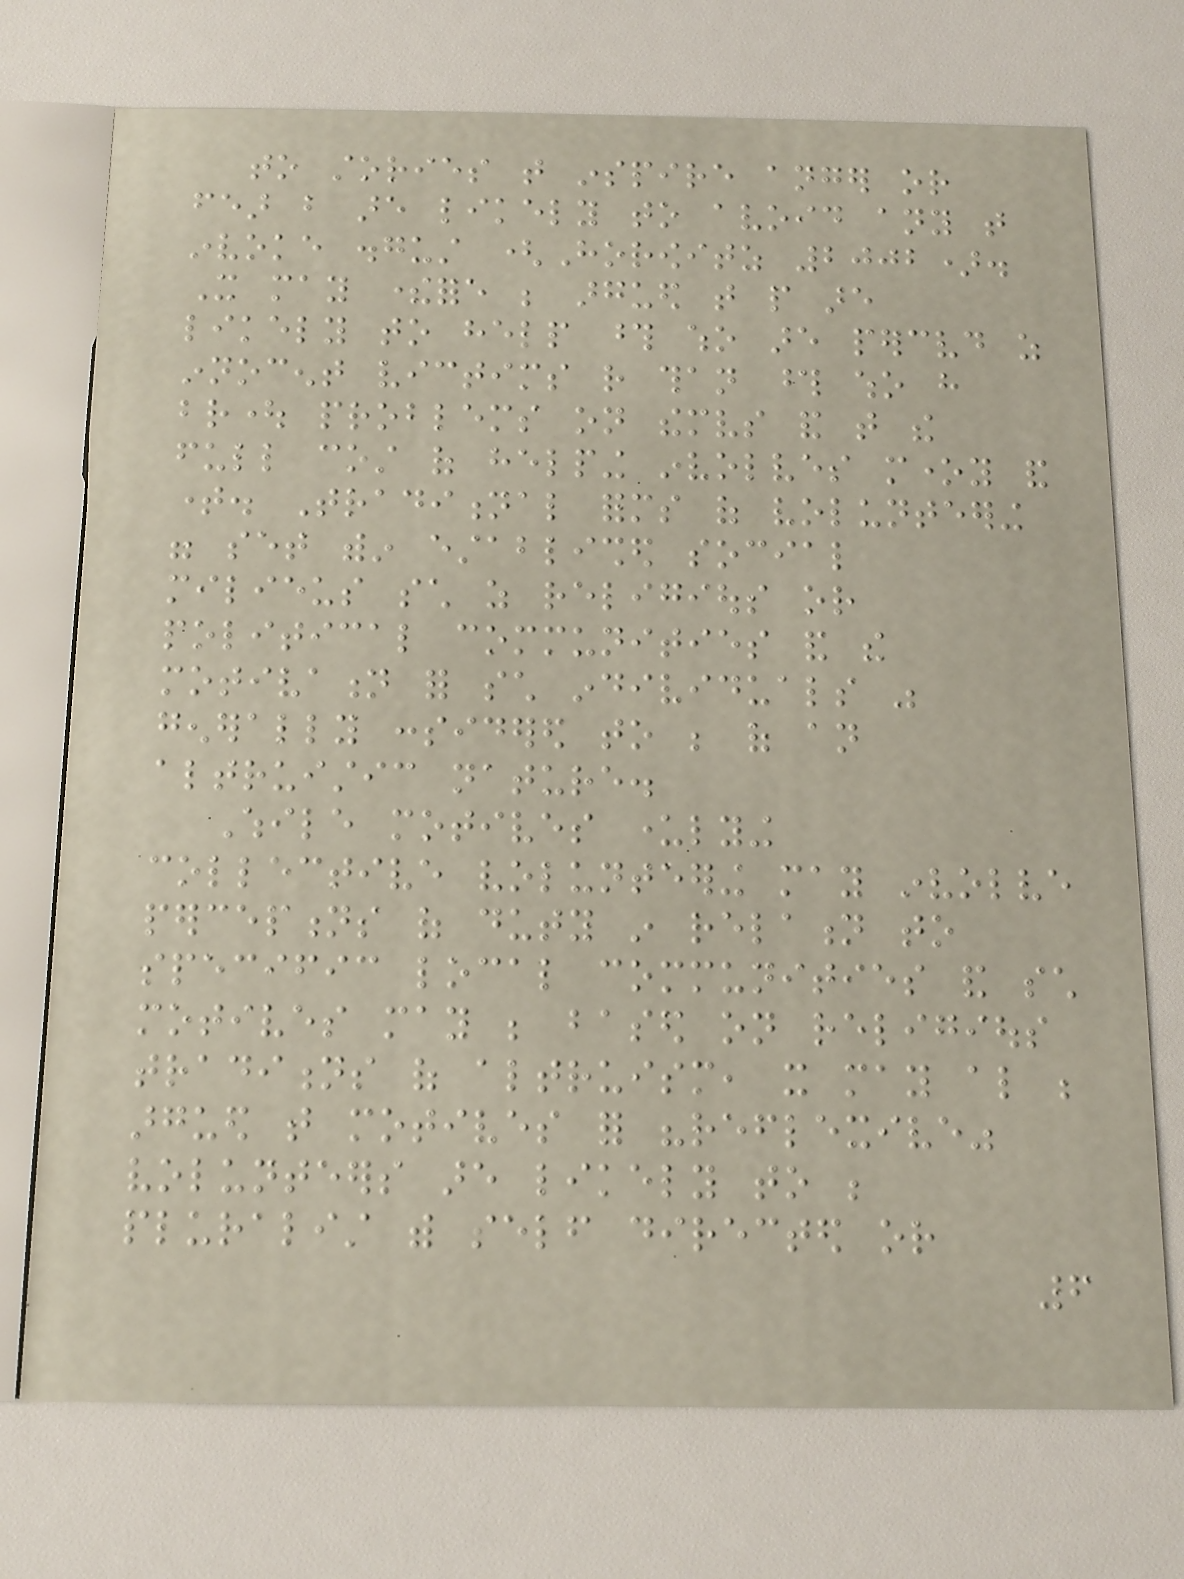to stories that inspire anger or
fear but are likely to avoid any that
invoke disgust (Horowitz 2002).
It may therefore be argued that people are
likely to help those who are perceived as
innocent victims rather than those who have
brought problems on themselves and that the
full cost of helping involves money and
time. Traditional forms of volunteering
were set within established social
milieus such as religious or
political communities and the
motivation for such individuals was
generally considered to be of an
altruistic nature.
While motives underlying
collective volunteering may involve
perceptions of duty in relation to
specific local communities and such
motives may be based on religious
traditions of altruism, it may also be
argued that motives for "reflexive"
volunteers are likely to be
pluralist with self directed or
6
